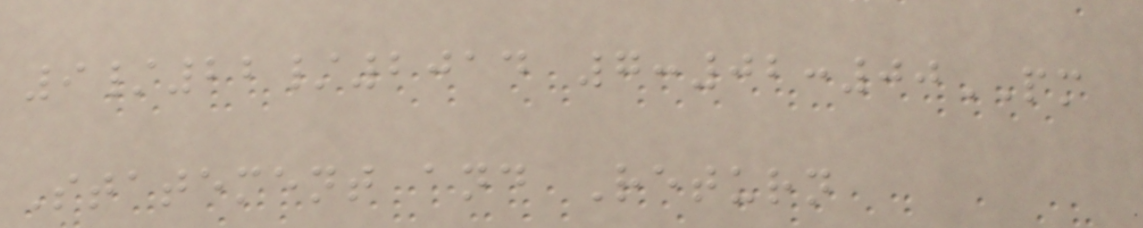9/22/2014 7:02:00PM
Statement and Return
